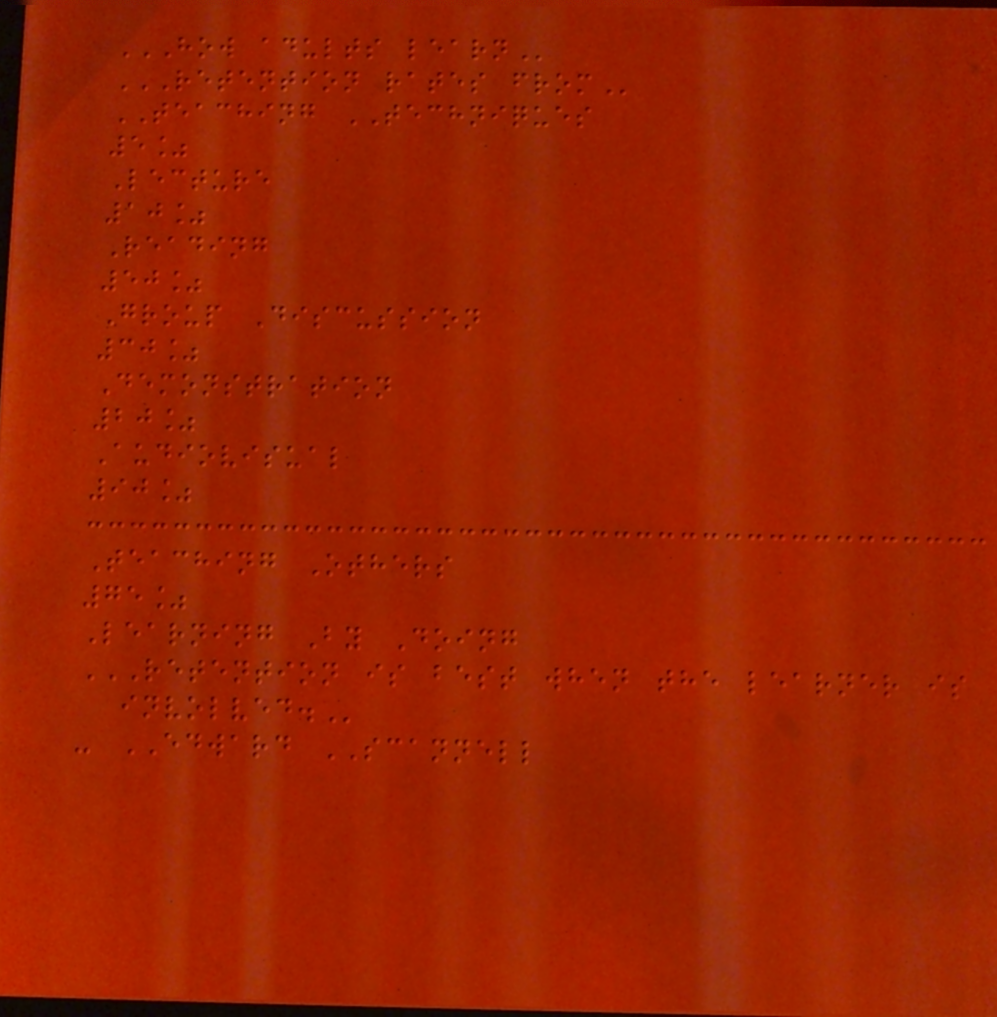HOW ADULTS LEARN
RETENTION RATES FROM
TEACHING TECHNIQUES
5%
Lecture
10%
Reading
50%
Group Discussion
30%
Demonstration
20%
Audiovisual
90%
Teaching Others
75%
Learning By Doing
RETENTION IS BEST WHEN THE LEARNER IS
INVOLVED.
- EDWARD SCANNELL
